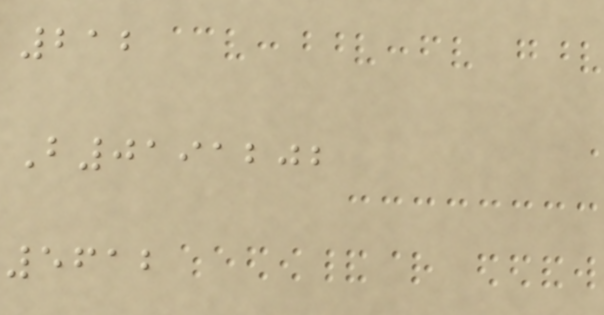212
B0191202
5612
